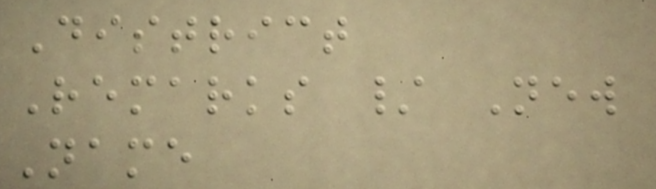District
Remarks / New
Name
